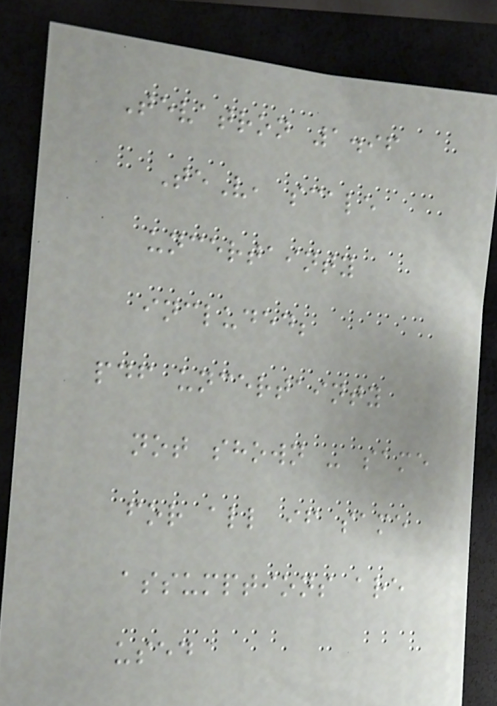Tevatron 1.96
TeV, scale
uncertainty
included;
pdf uncertainty
not shown - same
for all if same
assumptions are
used
